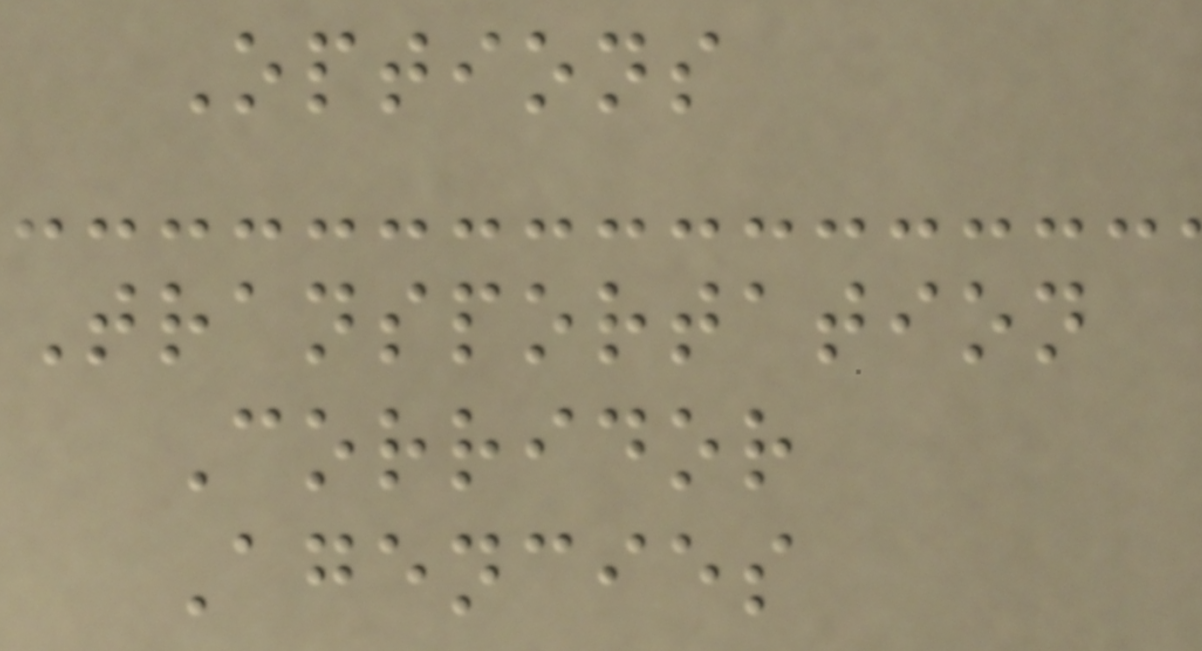Options
Transportation
Corridor
Agencies
